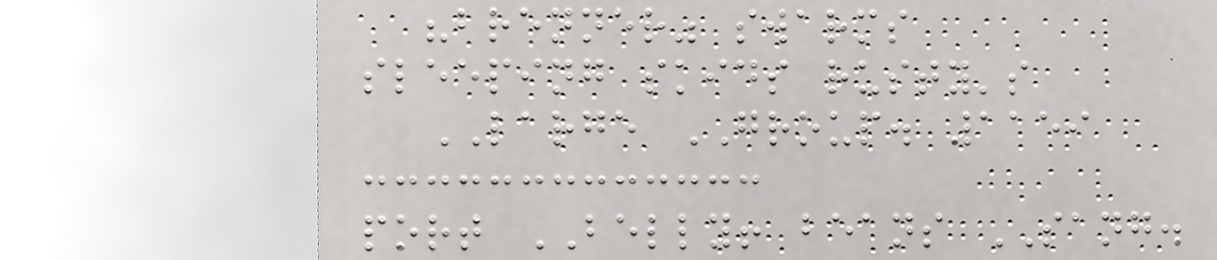"brenner" swarms
sleeping skids rusty's
LARGE GROUP. 1159
port BELLY! beans SANG.
